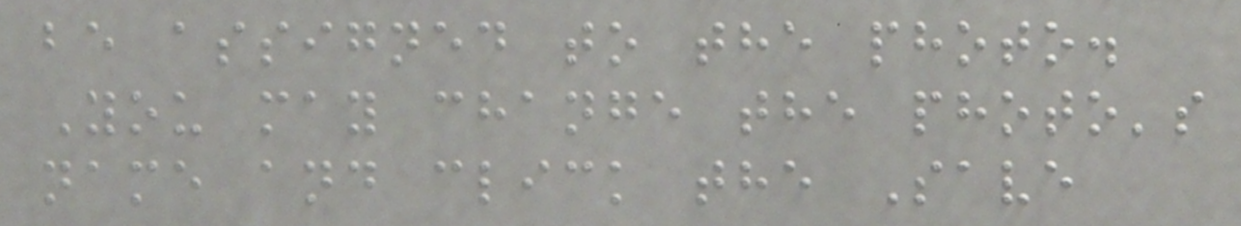be assigned to the photo.
You may change the photo's
name and click the Save
